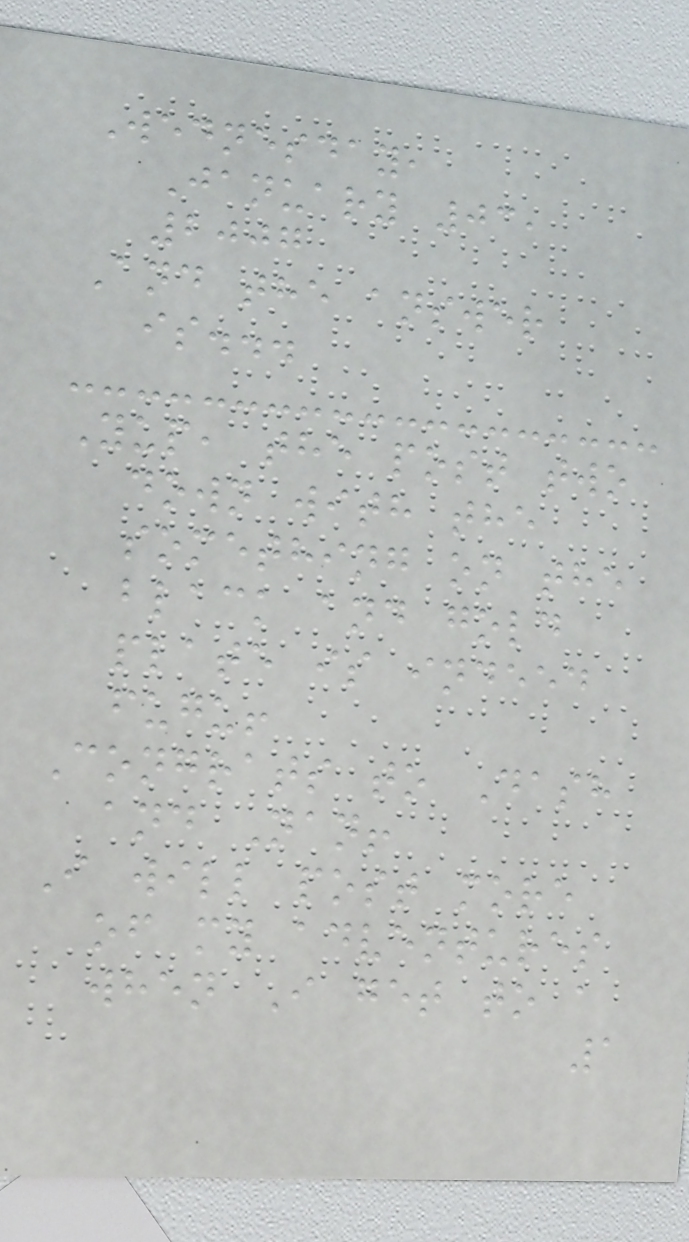Wednesday,
January 03,
2007
And the answer
is...
Yup, the post two
down with the
something on the
black and gold
plate is indeed
fugu!
Congrats to Dash
and Nan!
I will post more
of my adventures
when I get to a
1
